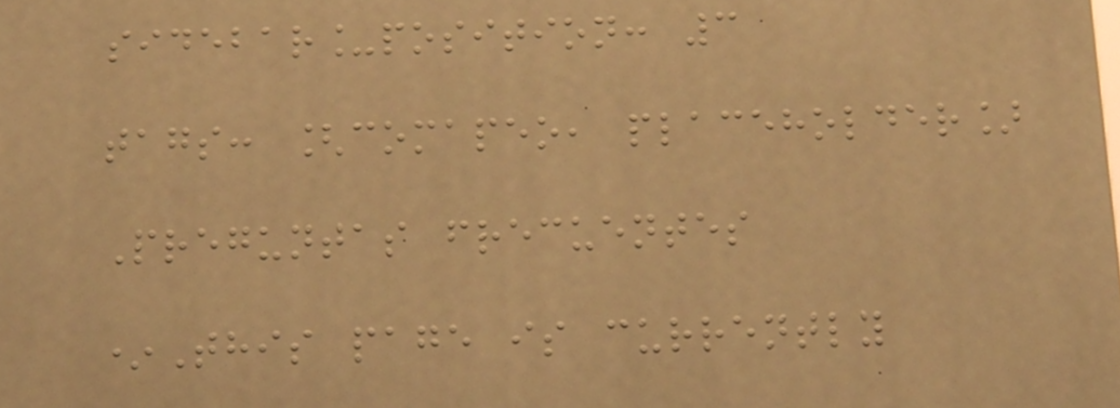sidebar_position: 3
tags: [comapeo, placeholder]
Preguntas frecuentes
*This page is currently
